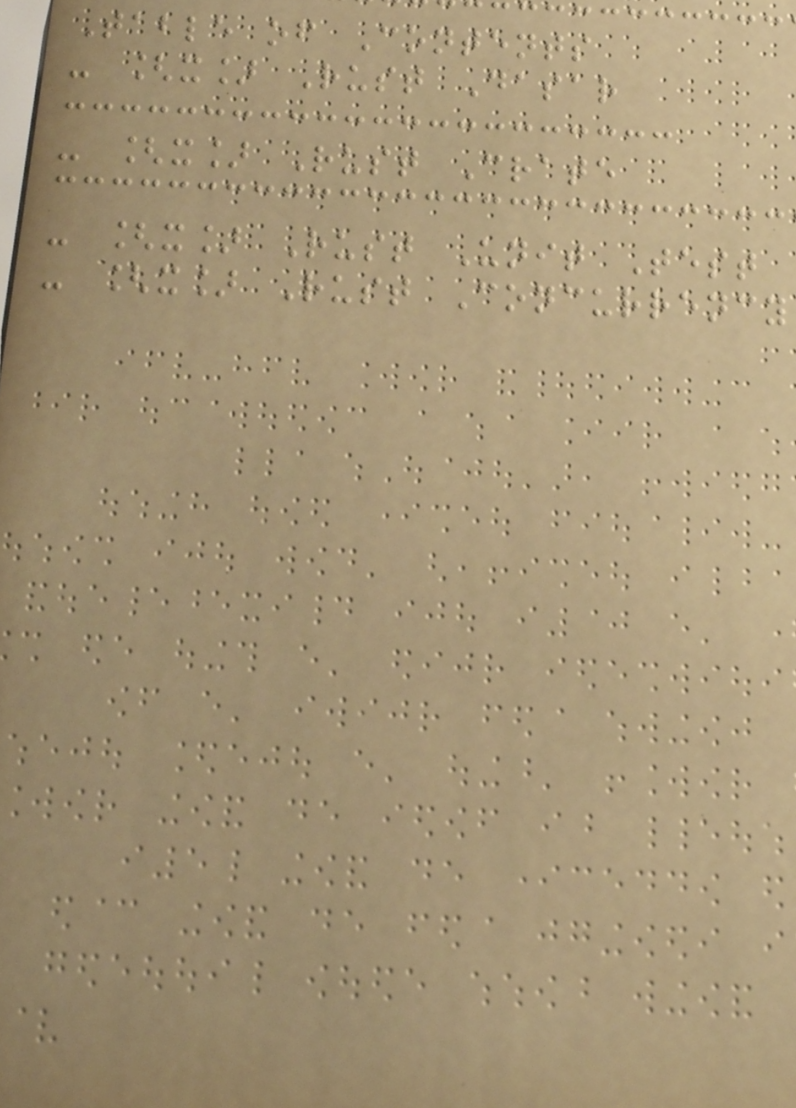Table of Contents
- [x] Rust Dasar
- [x] Rust Crate
- [x] Rust Unit Test
- [x] Rust Concurrency
